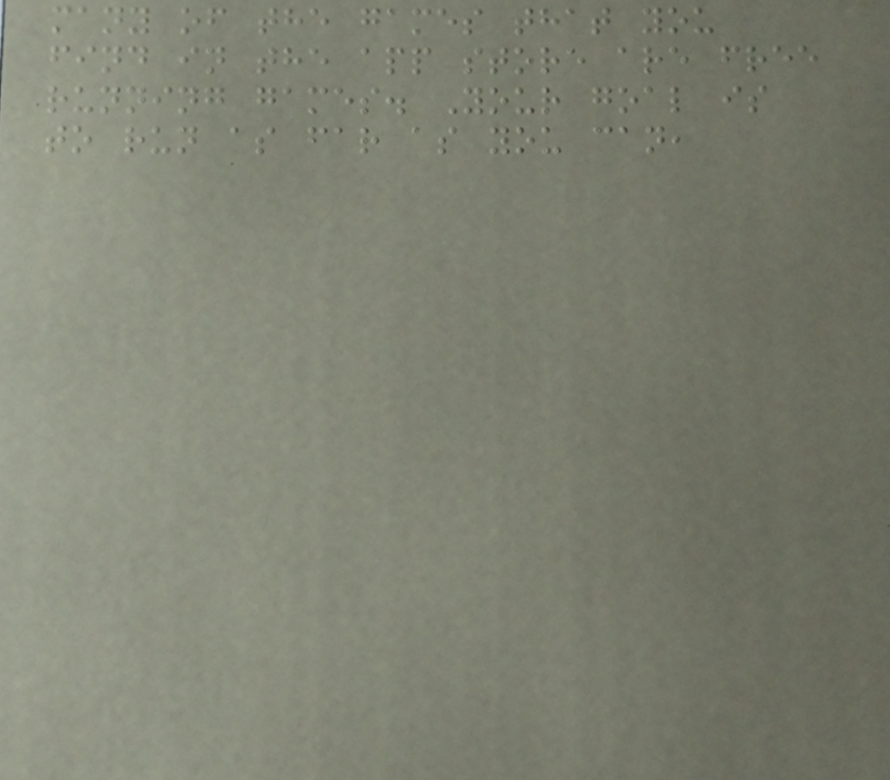many of the games that you
find in the app store are free
running games. Your goal is
to run as far as you can,
